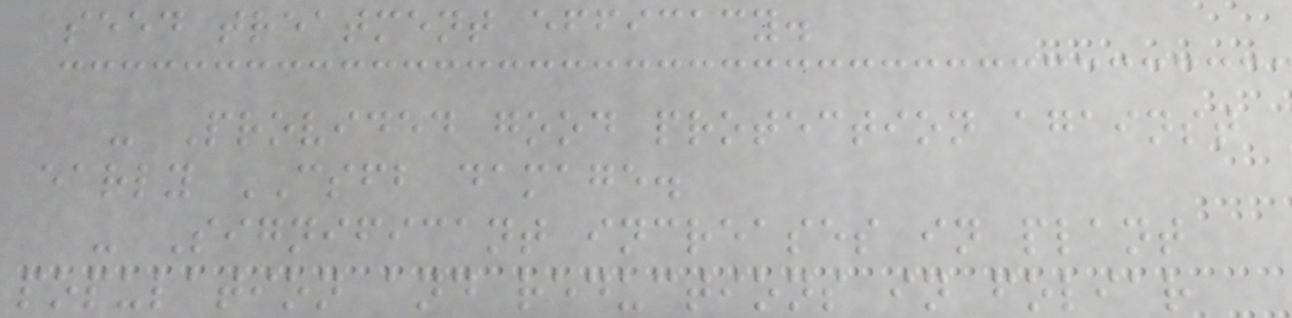seed treatment efficacy.
- Provided good protection against
early CSFB damage.
- Significant increases in plant
population and reductions in foliar
